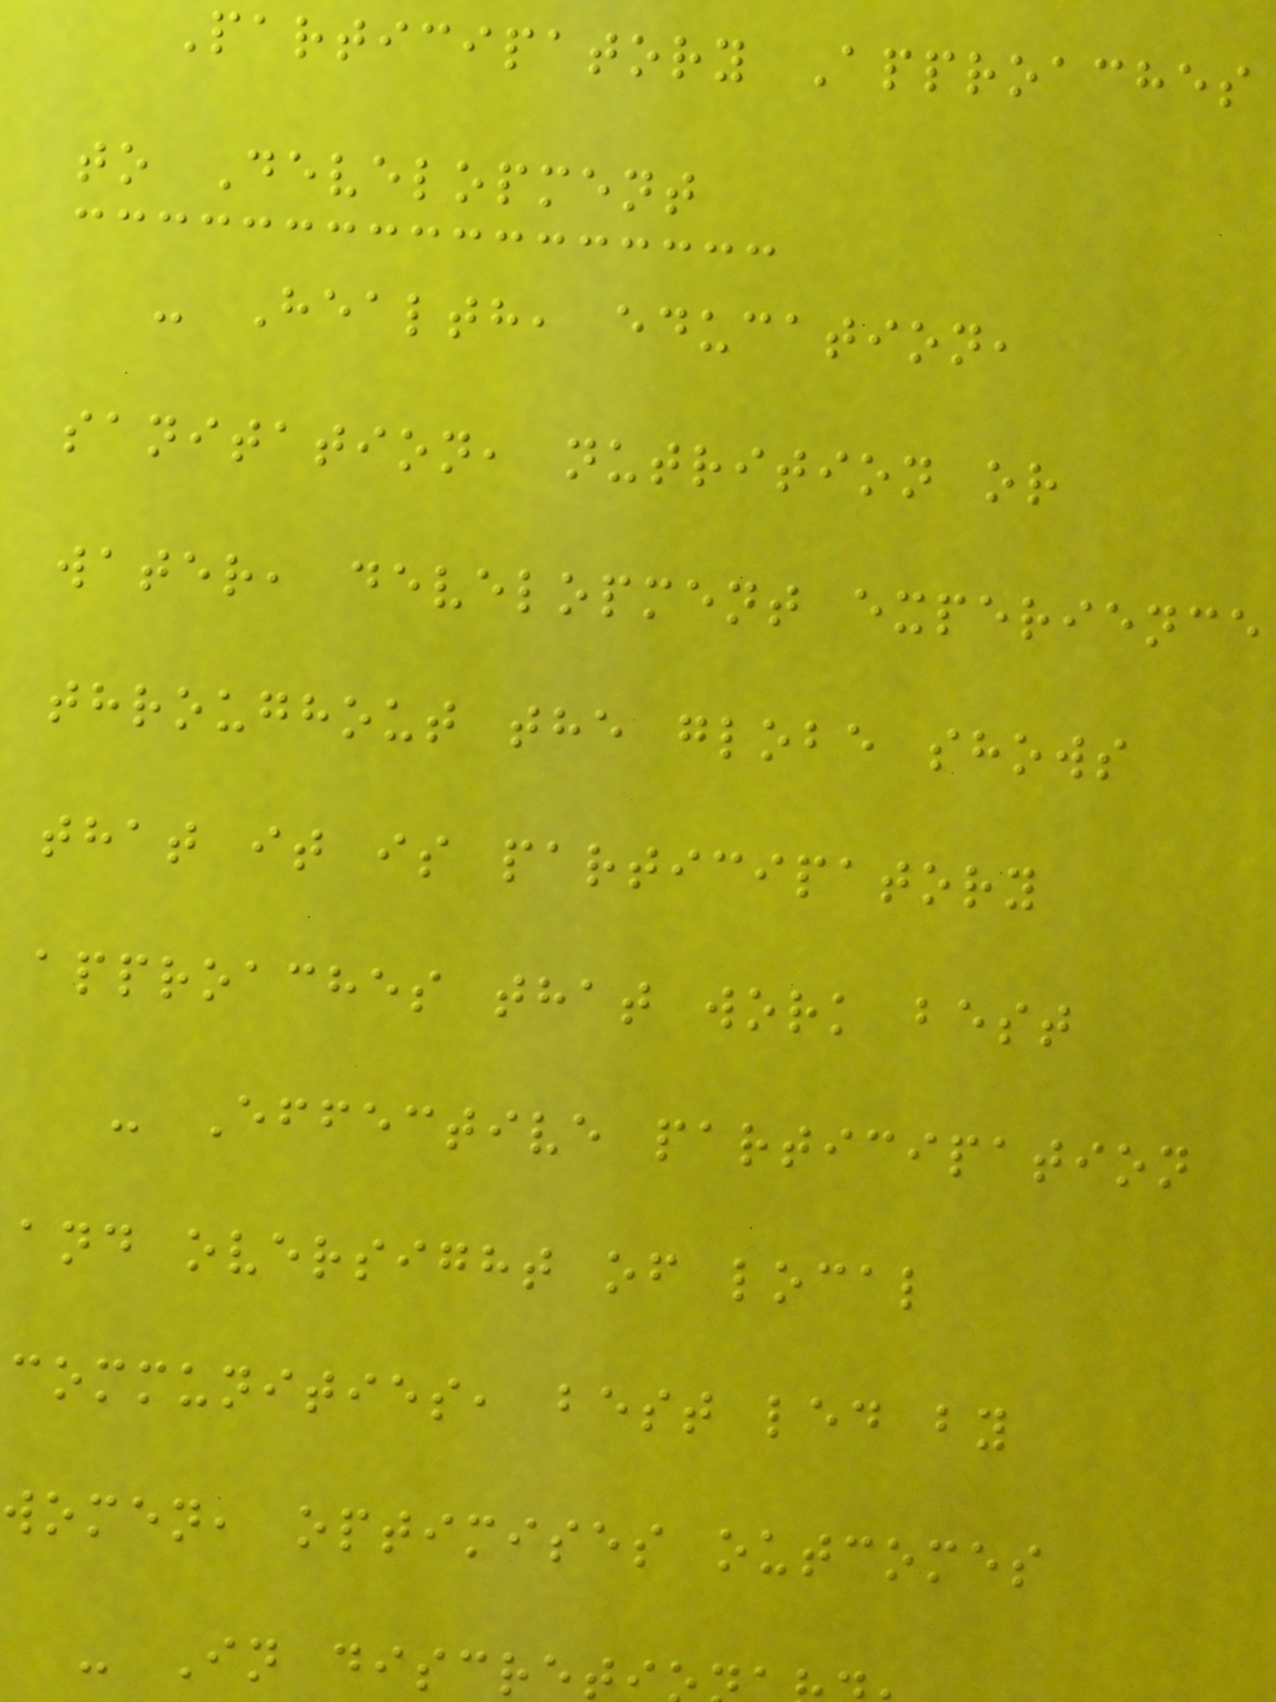Participatory Approaches
to Development
- Health, education,
sanitation, nutrition or
water, development experience
throughout the globe shows
that it is participatory
approaches that work best
- Effective participation
and oversight of local
communities, best led by
women, optimises outcomes
- In discret
